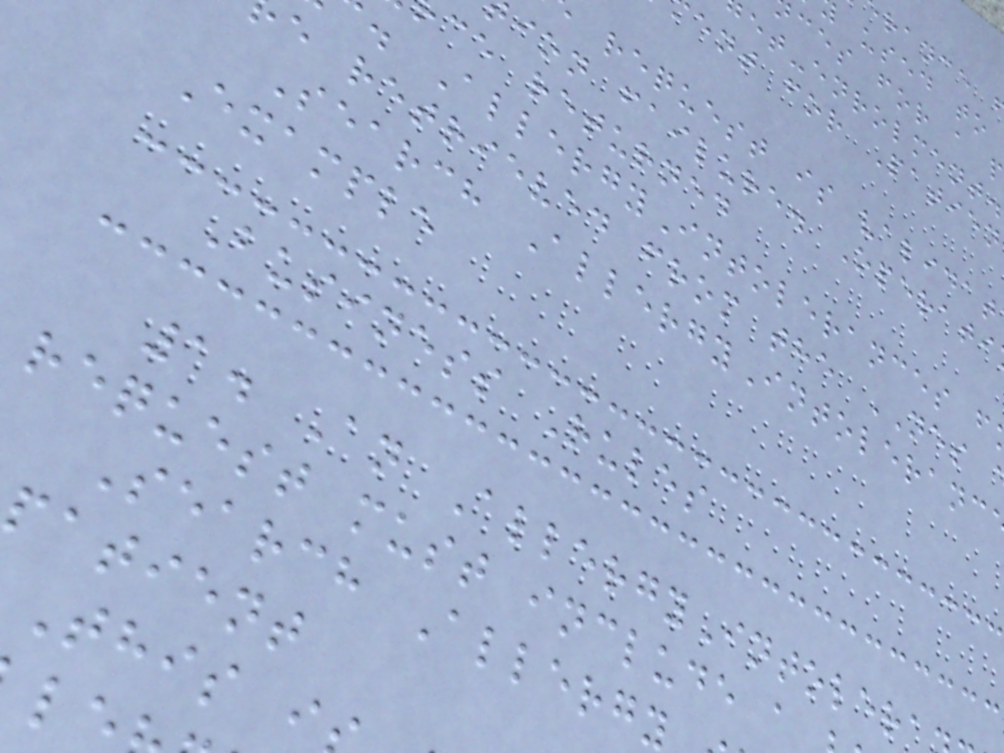ces for a p
ent for Patien
request is validat
ion failure. Operati
ce returned
. AllergyIntolerances f
e retrieved from the NES
Search AllergyIntoleranc
Example
Business Rules
1. An AllergyIntoler
request must include a
Search Allergy
patient
